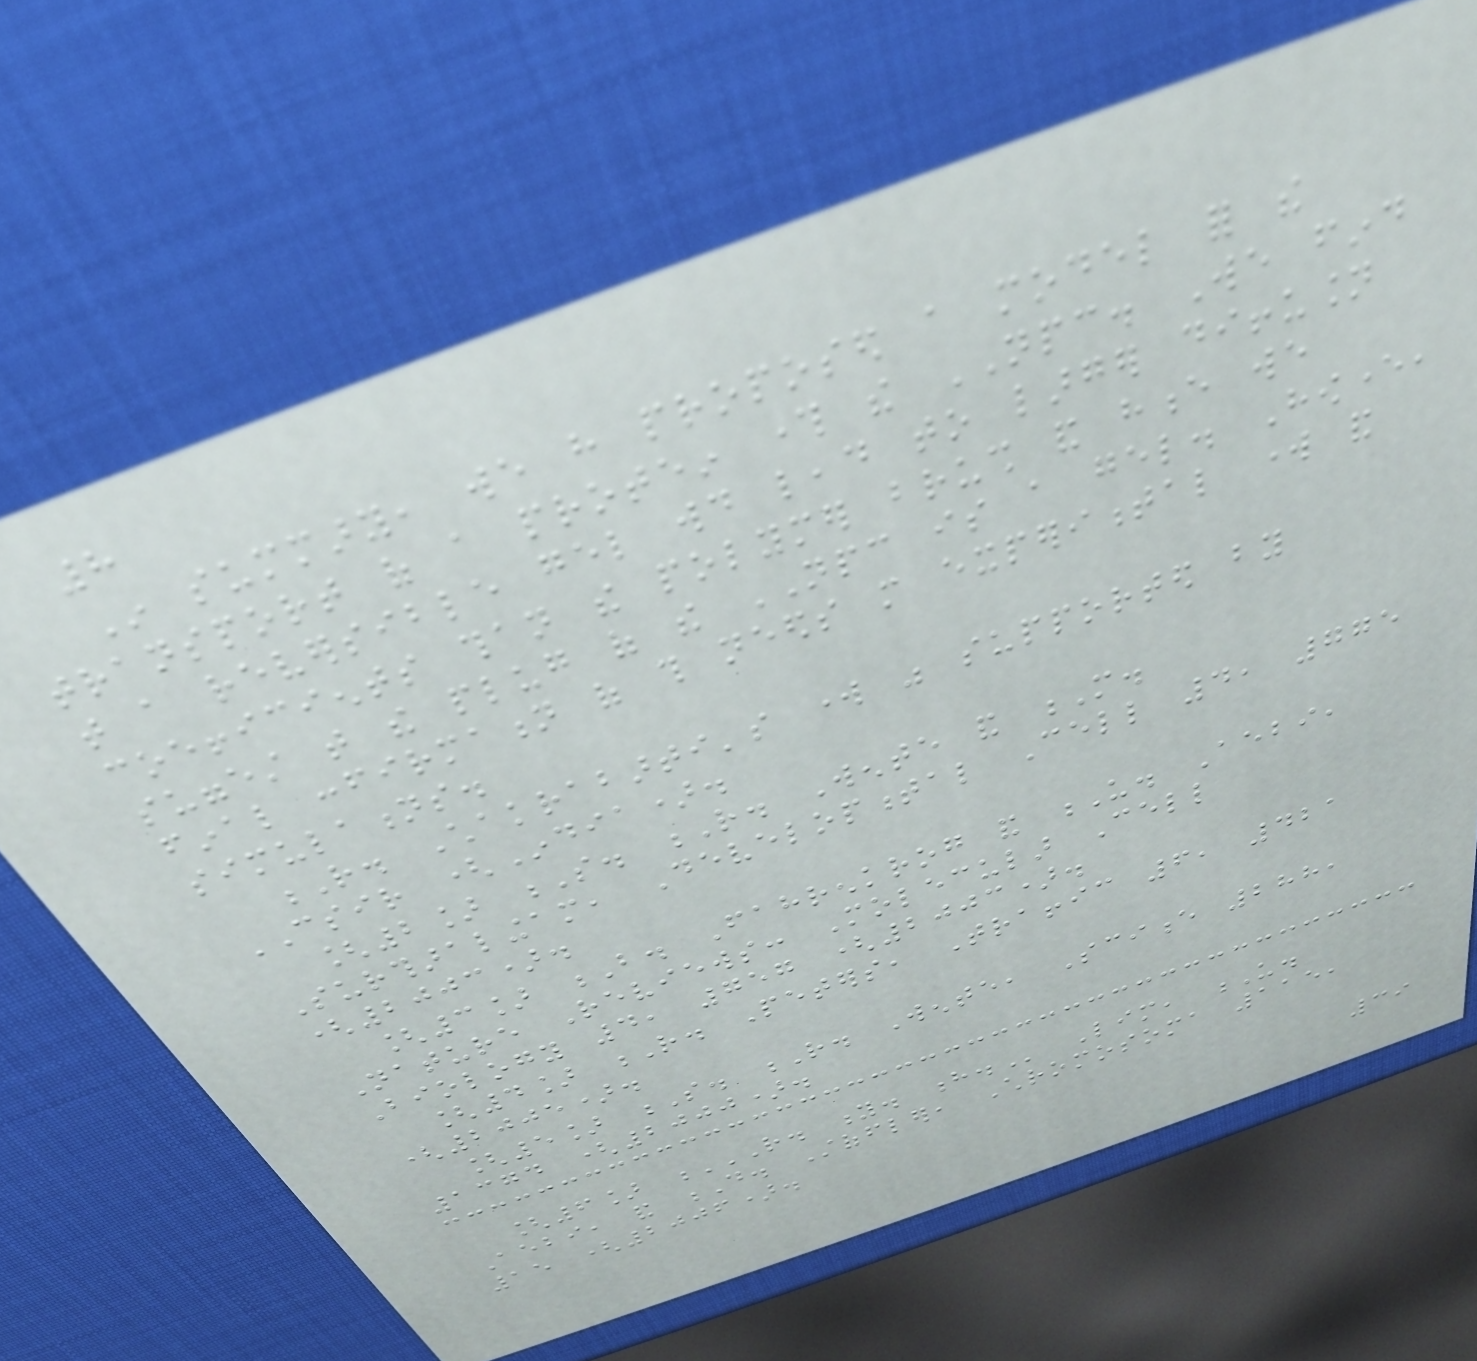8
In summary, we have proposed a model for the
transport of a protein through the NPC. We find
that a reversible gel would lead to larger diffusion
coefficients than the polymer brush and hence we
suggest that the plug of the NPC is a gel. However,
final confirmation of this needs more experimental work and
simulations.
R. Chakrabarti's work was supported by
CSIR (India).
[2] S. R. Wente and M.
Surtharalingam, Developmental Cell 4, 775
(2003).
[3] B. Fahrenkrog and U. Aebi,
Nature Reviews: Molecular Cell
Biology 4, 757 (2003).
[4] R. Peters, Traffic 6, 421
(2005).
[5] S. R. Wente, Science 288,
1374 (2000).
[6] R. Y. H. Lim, U.
Aebi, and D. Stoffler, Chromosoma 115,
15 (2006).
39
